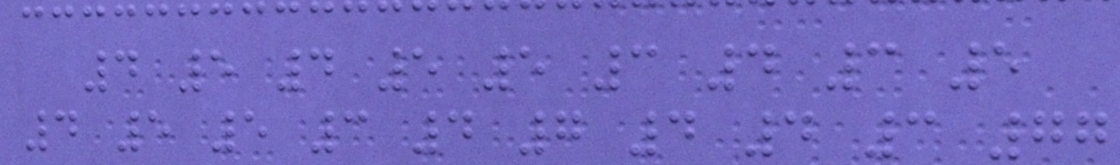4 5 4 5 5 3 4 3 5
4 5 5 3 4 7 4 4 3 77
